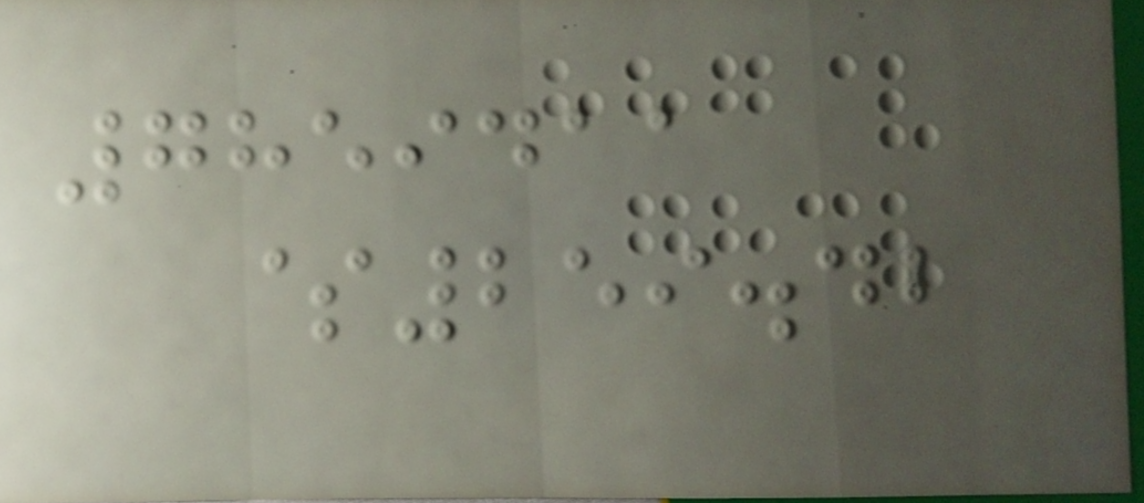7859411
$259.42
